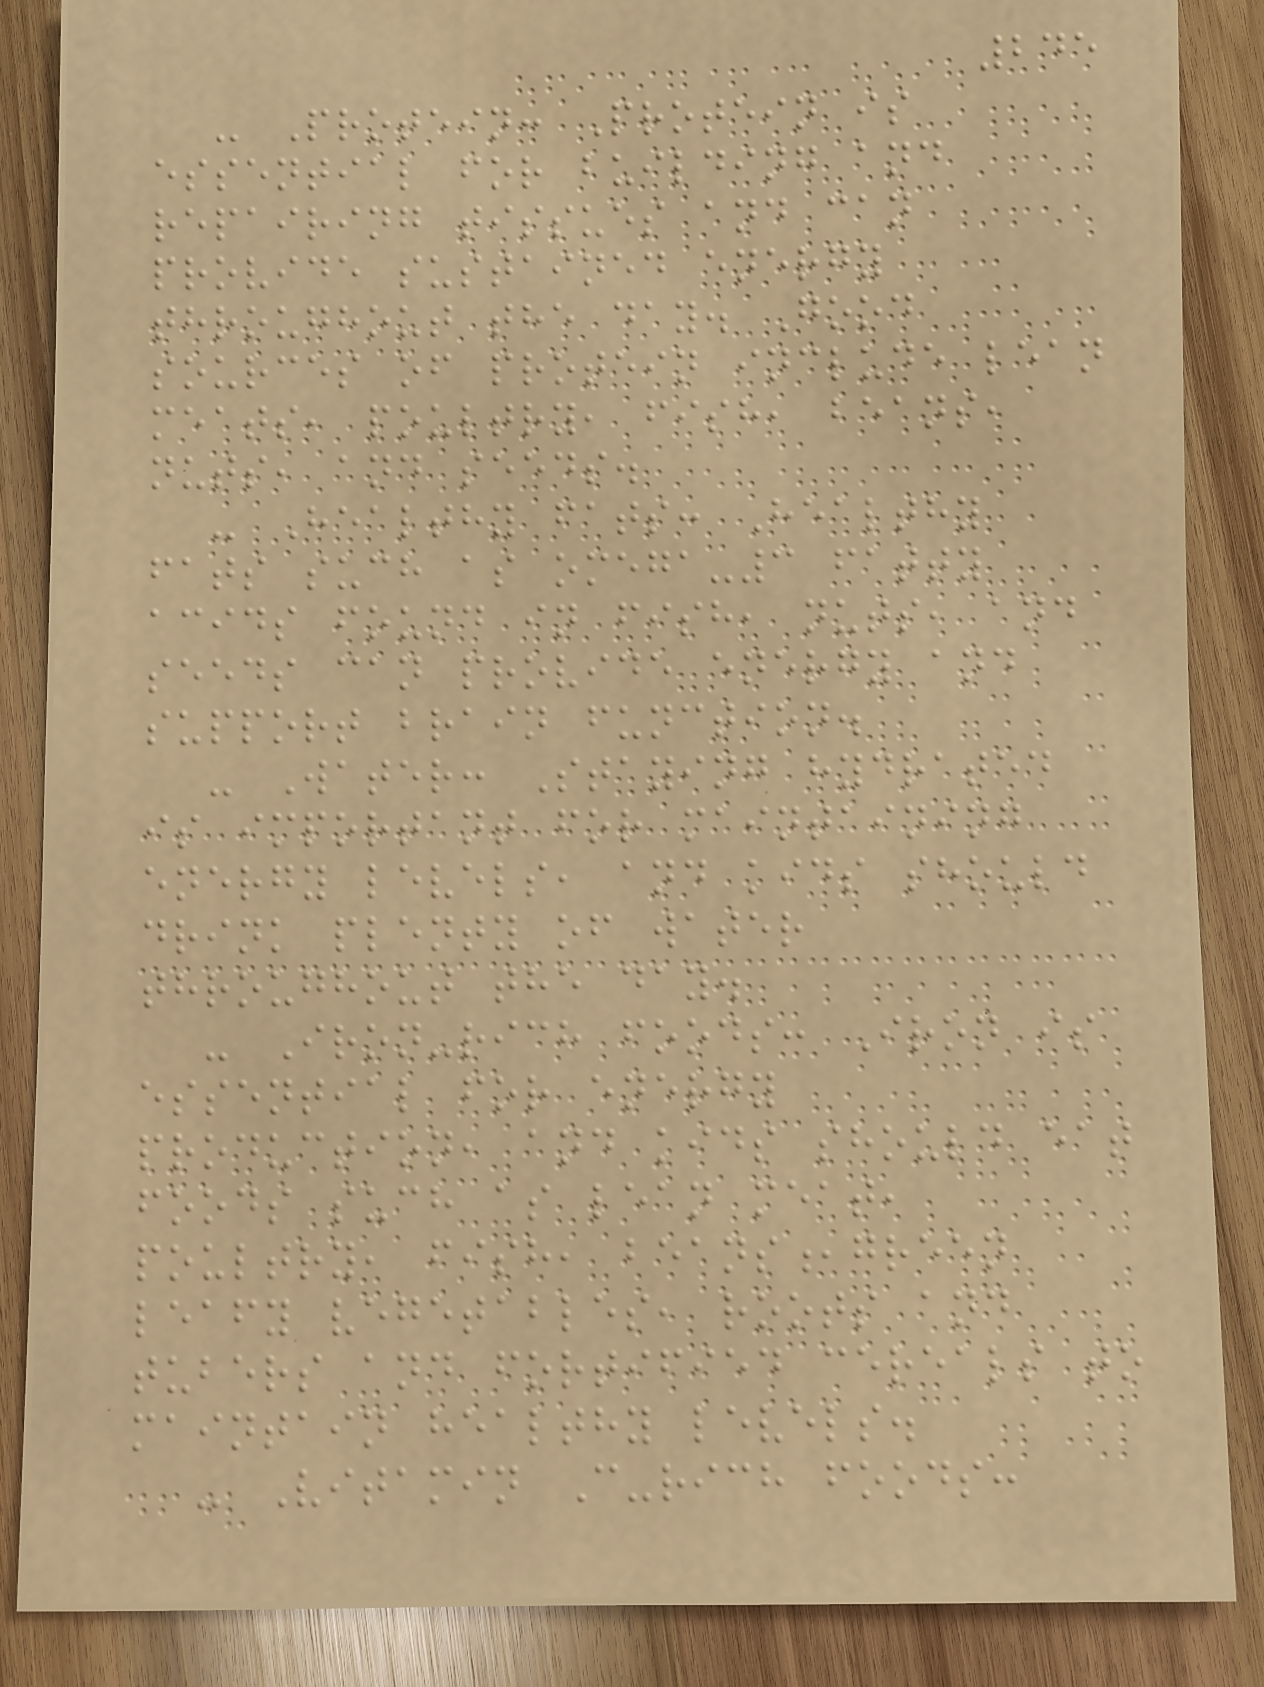245
- Protein: Protein is
essential for building and
repairing tissues and can
provide sustained energy
throughout the day. Good
sources of protein include lean
meats, poultry, fish, beans,
nuts, and seeds.
- Healthy fats: Healthy
fats such as omega-3 fatty
acids found in fish, nuts, and
seeds can provide energy and
support brain function.
- Water: Staying hydrated
is important for maintaining
energy levels, and kids should
drink plenty of water
throughout the day.
- Iron-rich foods: Iron is
essential for energy
production, and kids should eat
foods such as lean meat,
poultry, fish, beans,green
leafy vegetables, roots and
tubers and fortified cereals to
maintain healthy levels.
- Vitamin C-rich foods:
